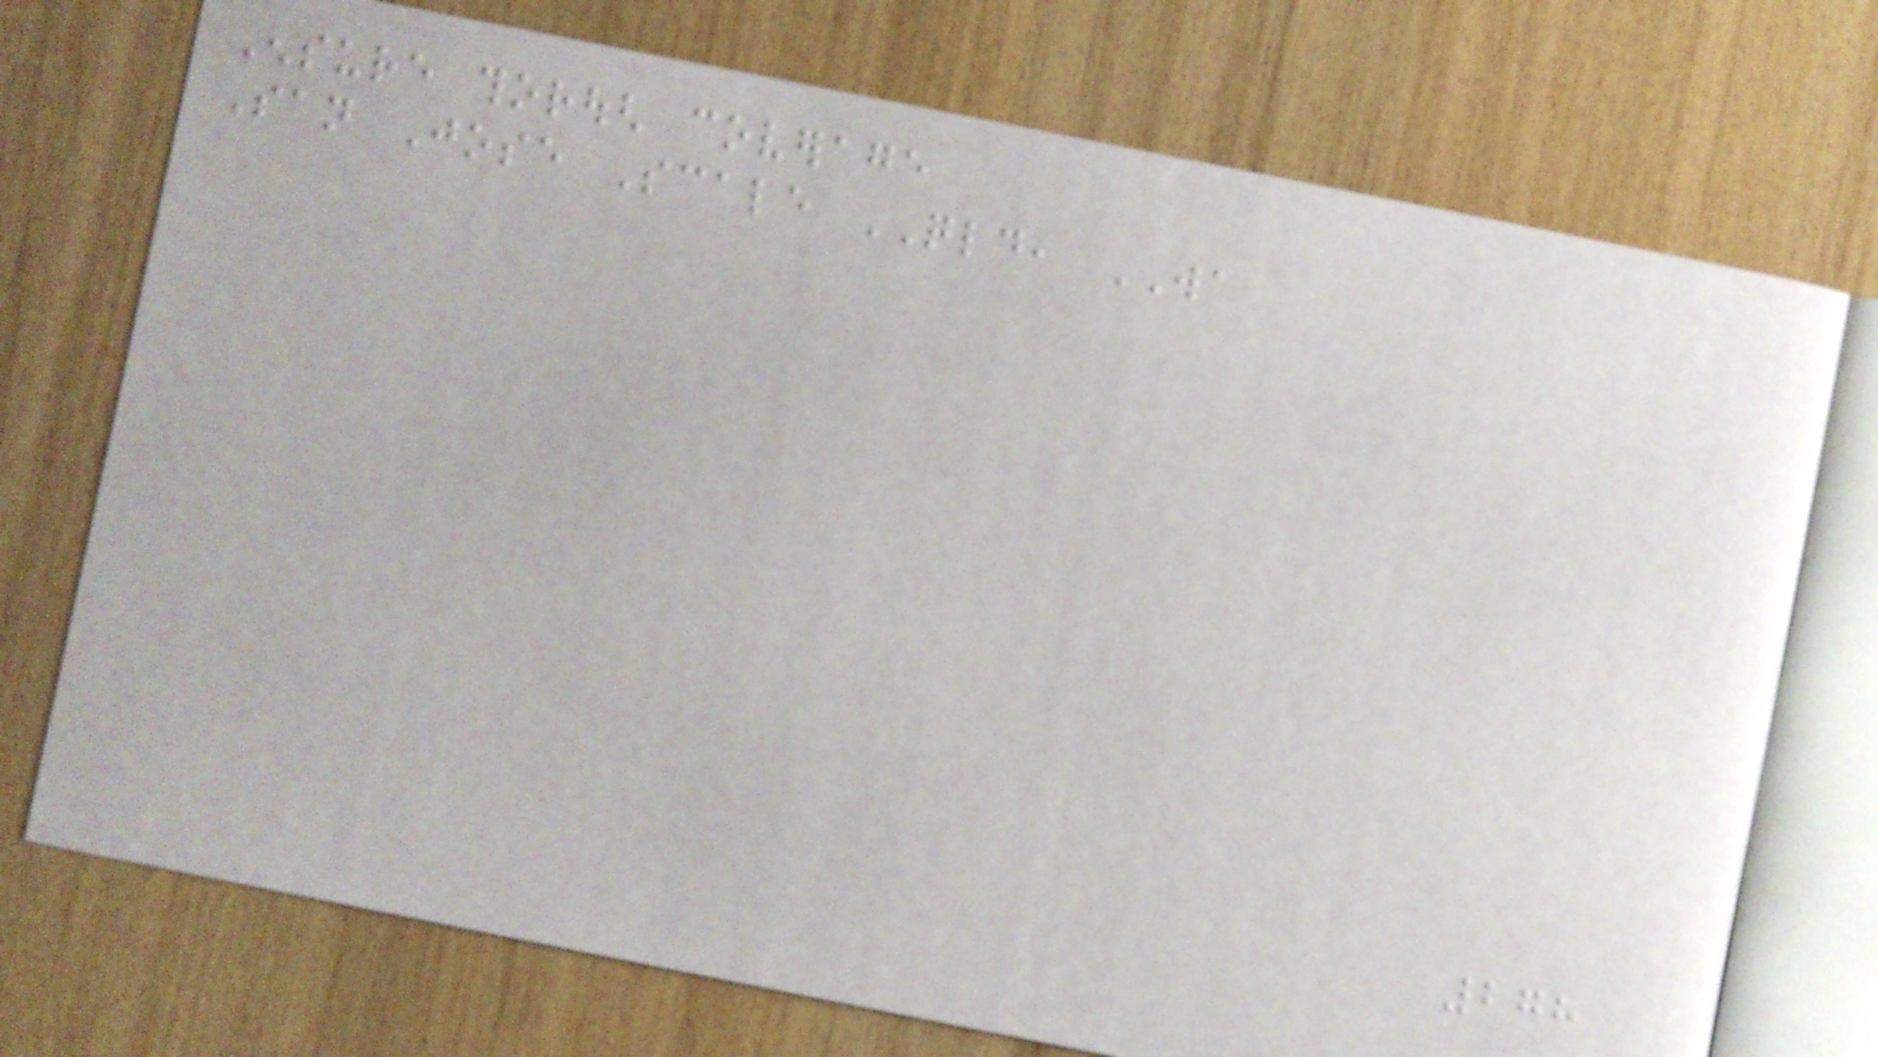Ensure thorough coverage
San Jose Scale QLD, WA
278
